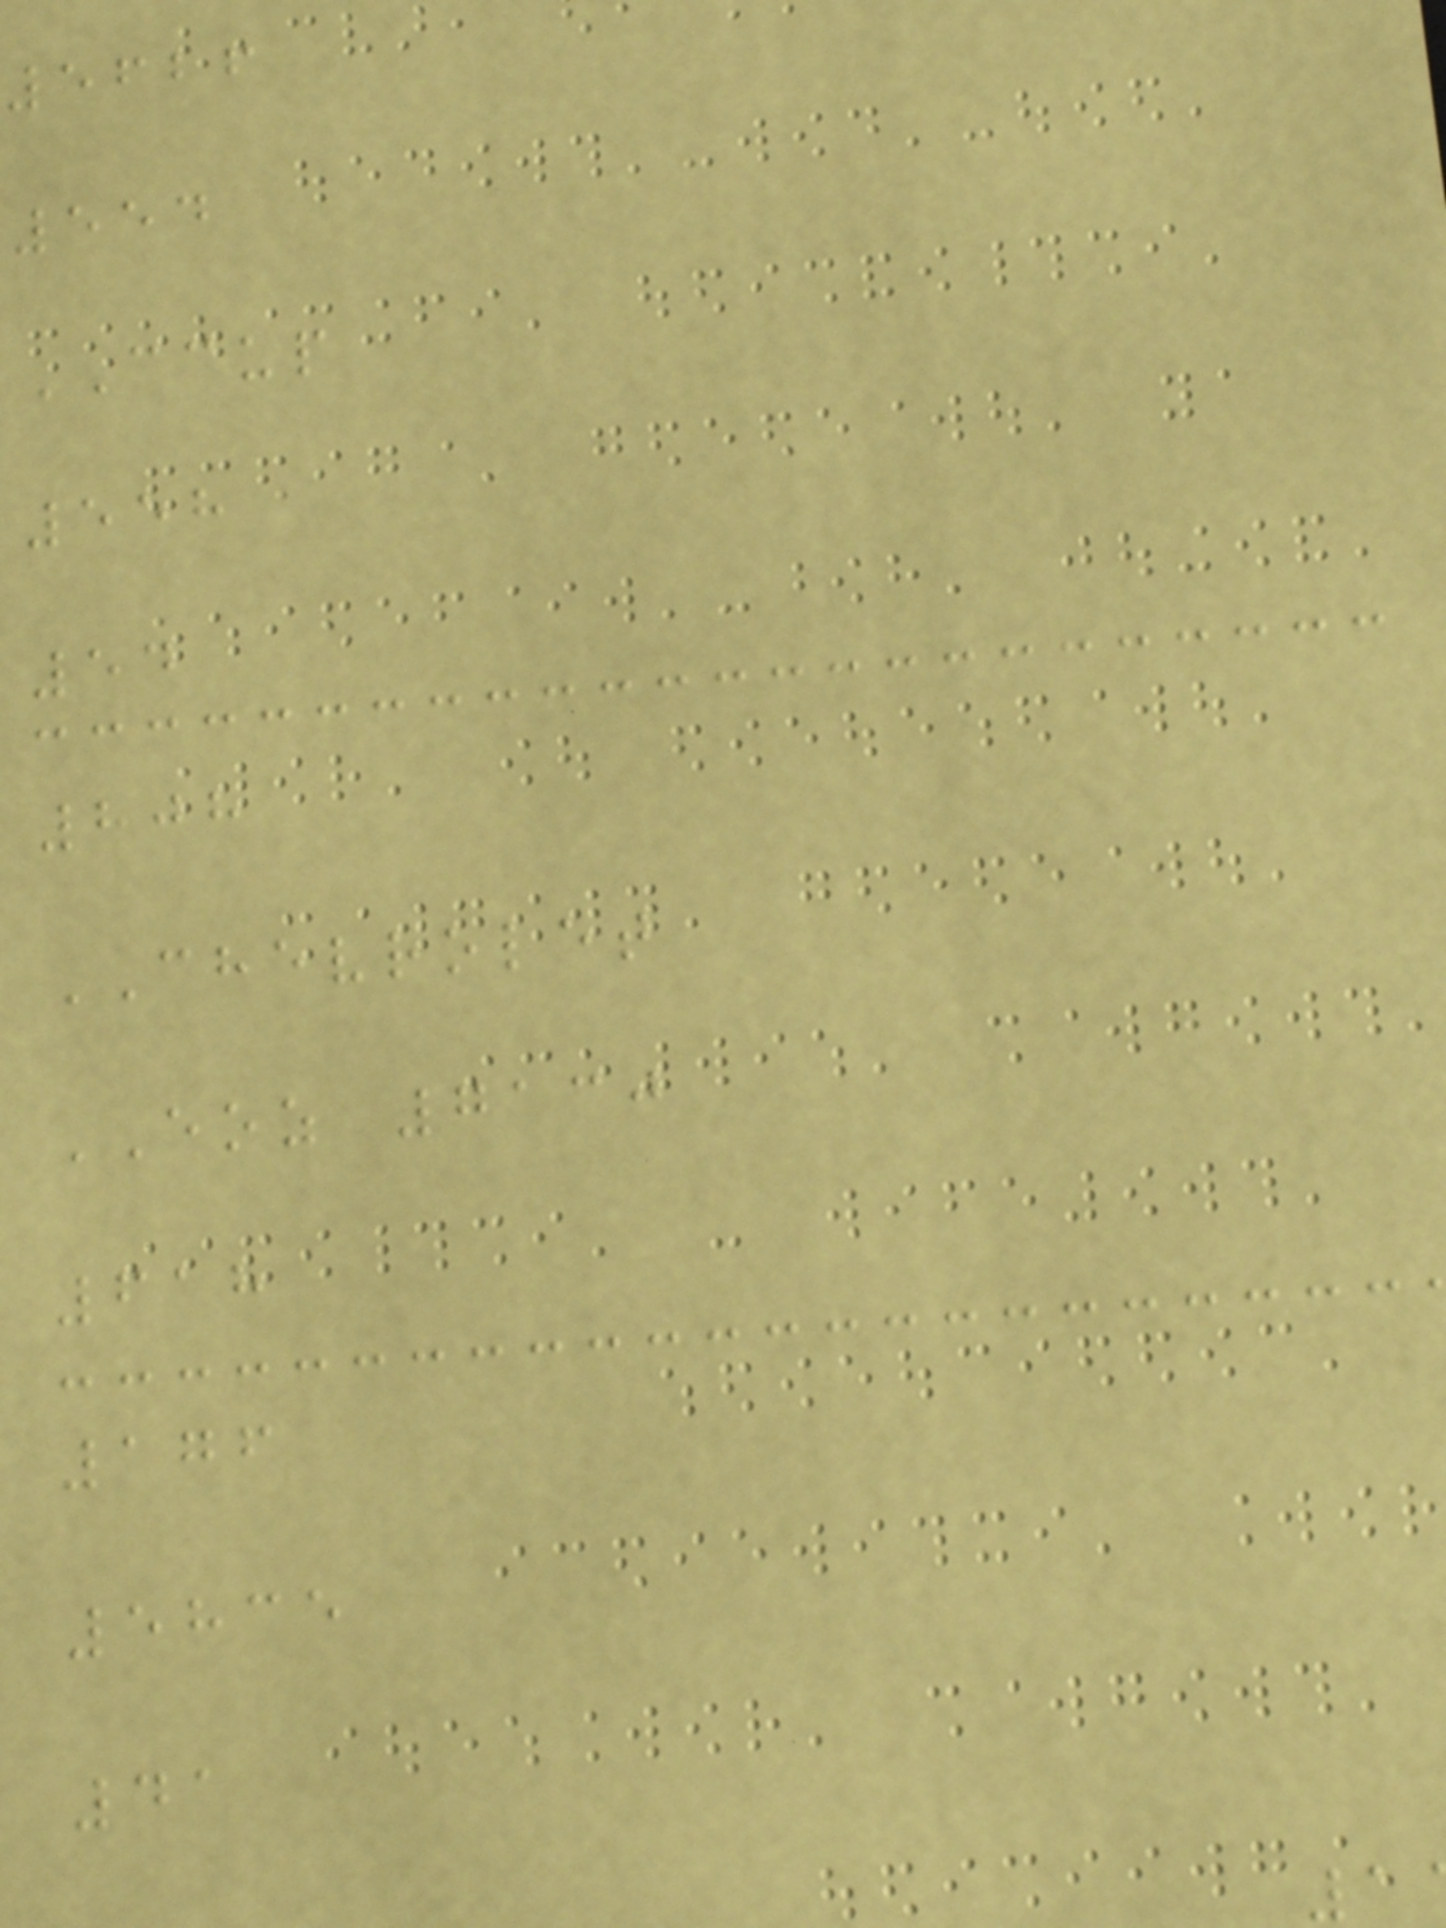5626
554
CCUP
558
54
808
CHEVROLET
EOZ 7130
618
176
5835
41
